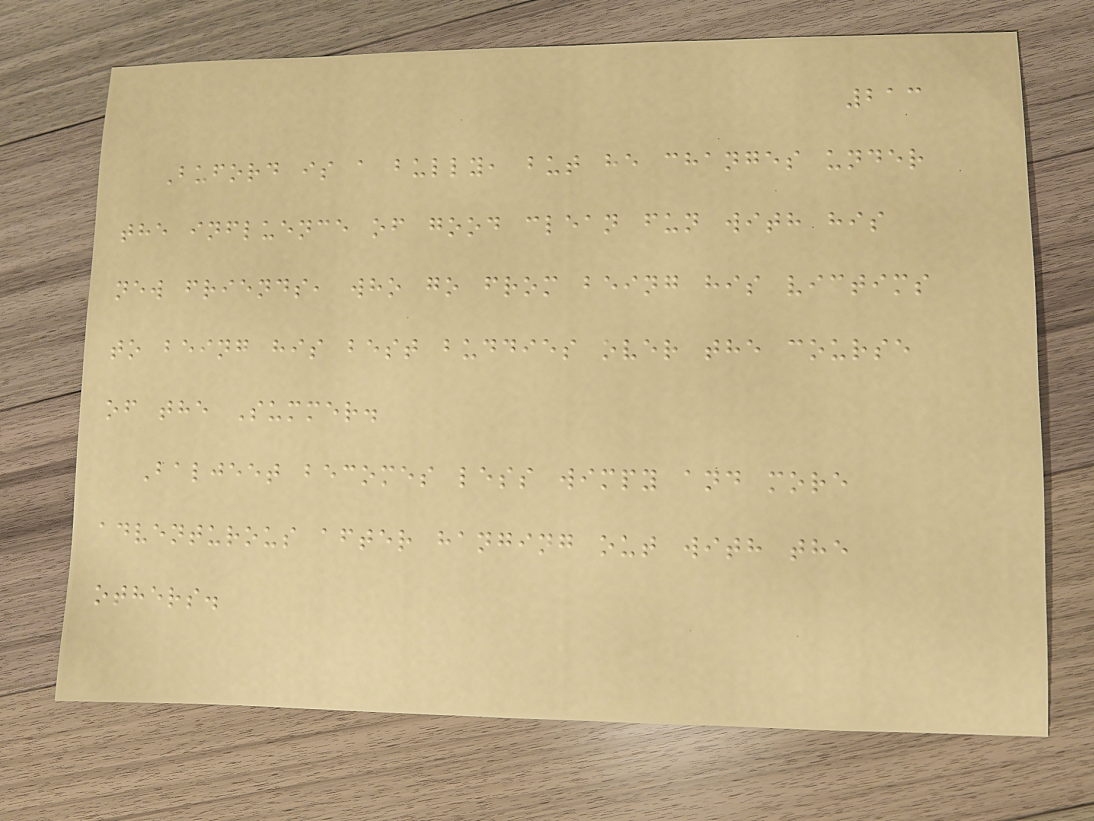213
Buford is a bully, but he changes under
the influence of good clean fun with his
new friends, who go from being his victims
to being his best buddies over the course
of the Summer.
Baljeet becomes less wimpy and more
adventurous after hanging out with the
others.
